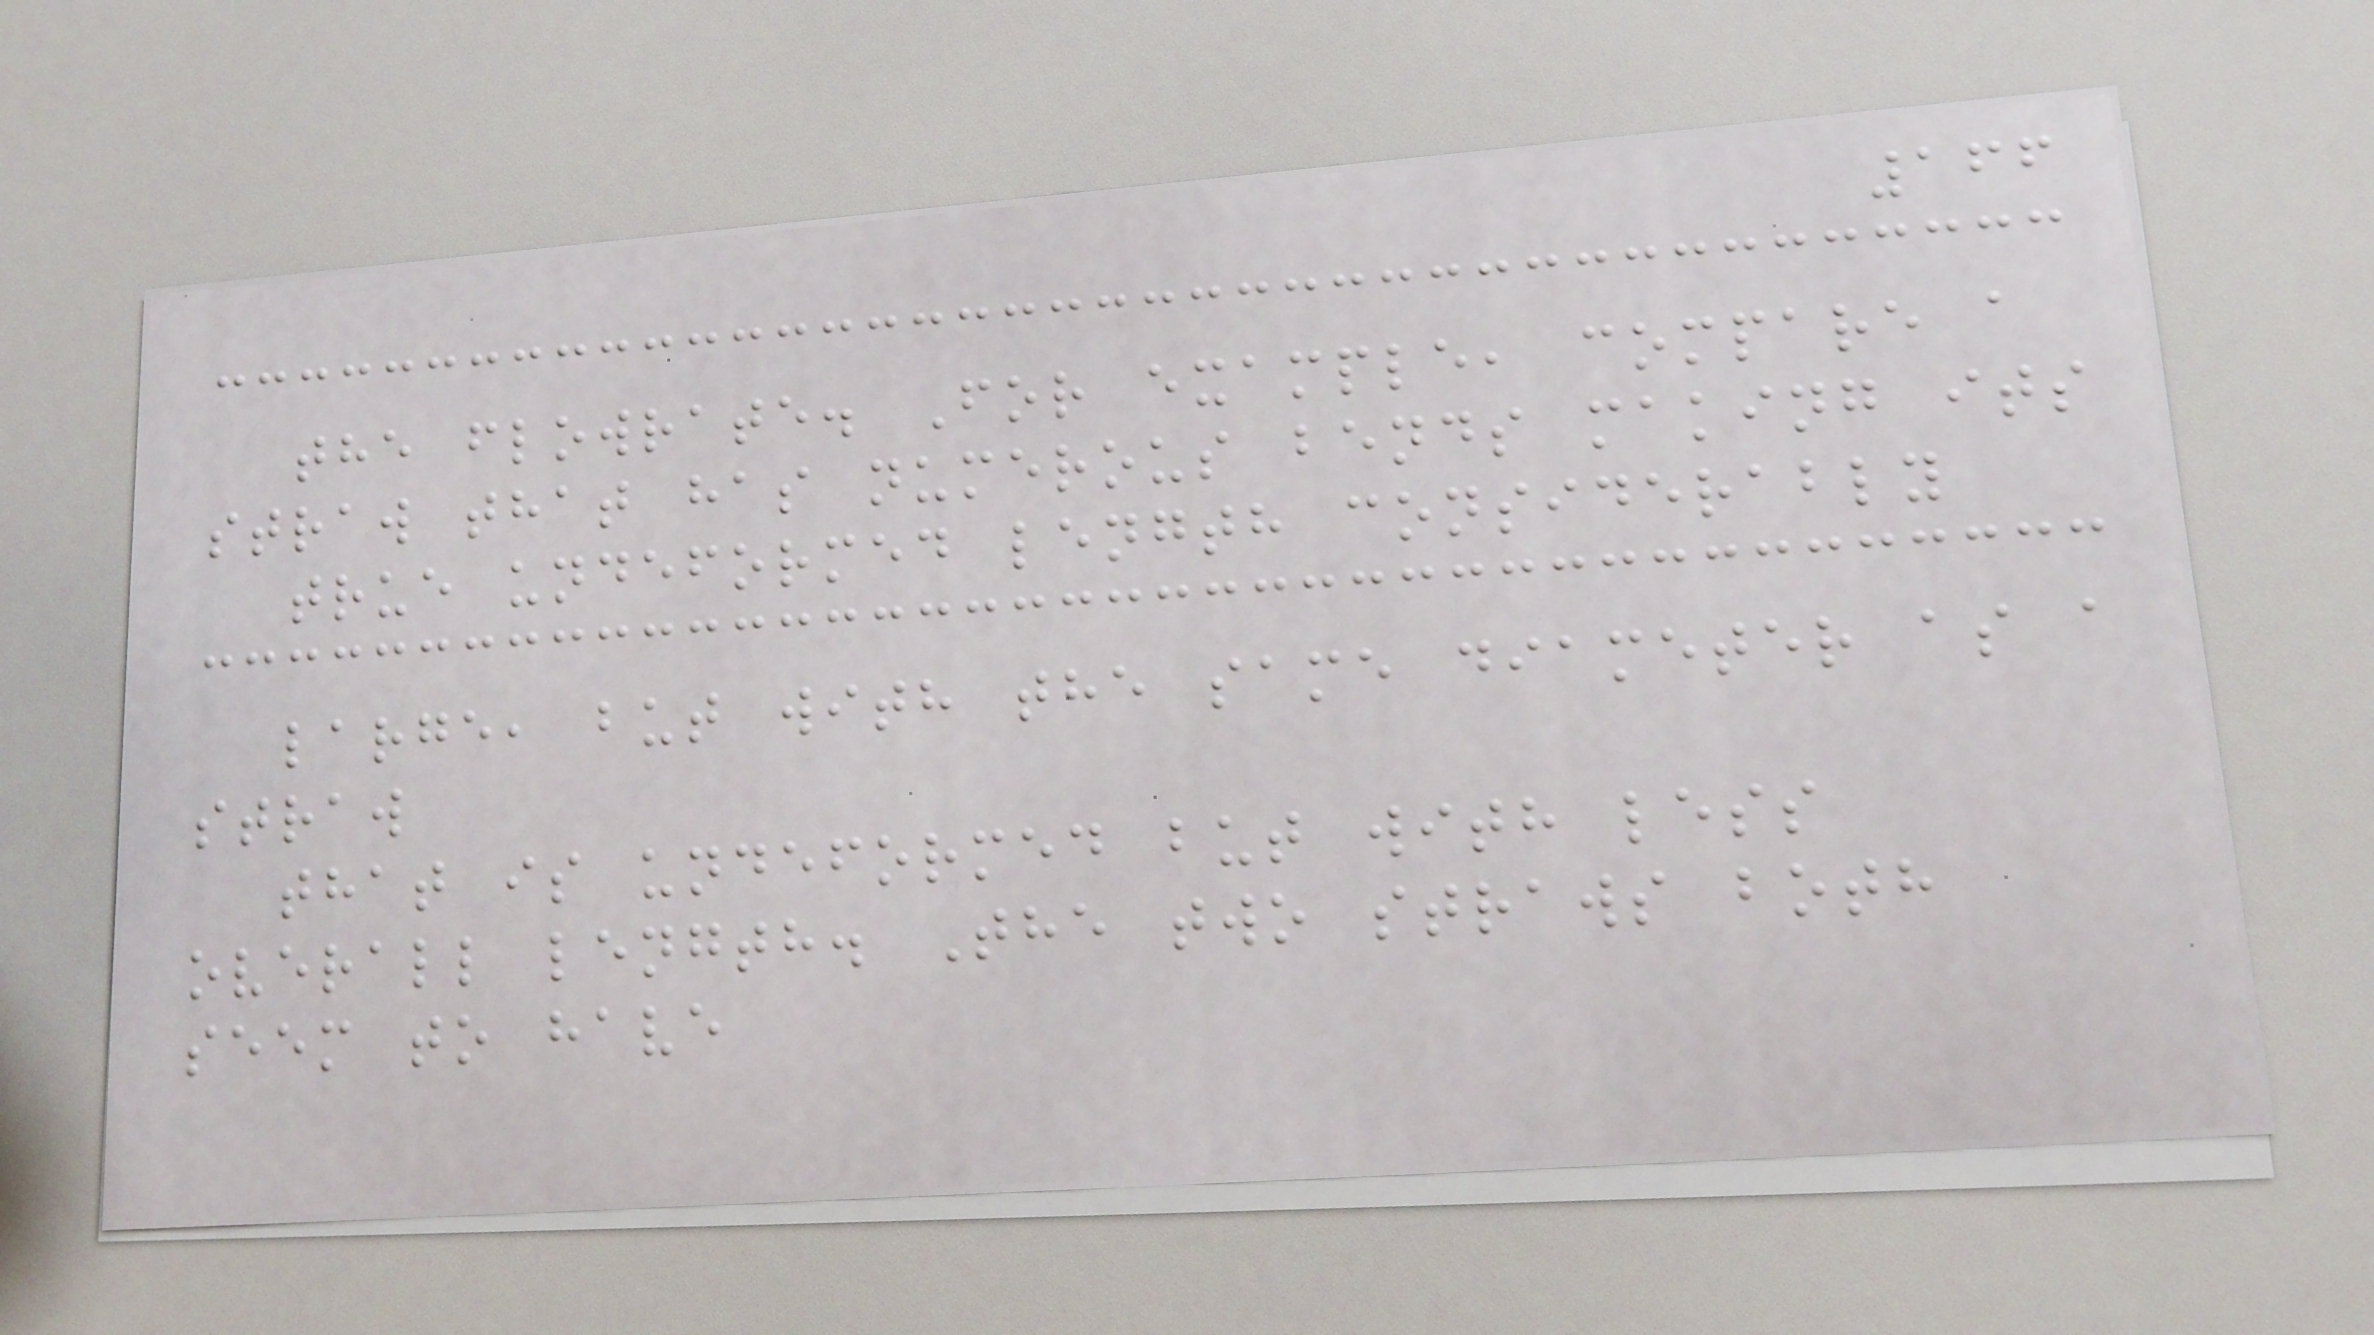166
the flowrate. For example, compare a
straw that has numerous bends making its
true undeformed length considerably
large, but with the same diameter as a
straw
that is undeformed but with less
overall length. The two straws both
seem to have
